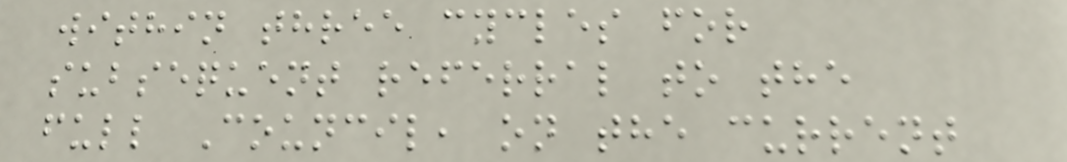within three cycles for
subsequent referral to the
full Council, on the current
